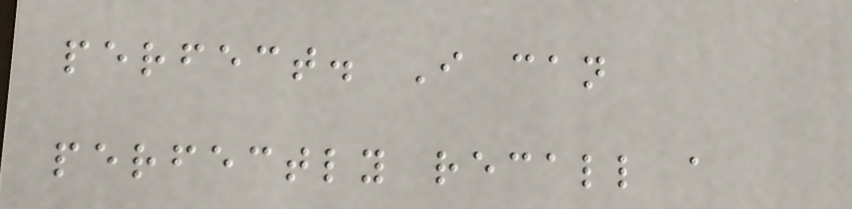perfect. I can
perfectly recall a
